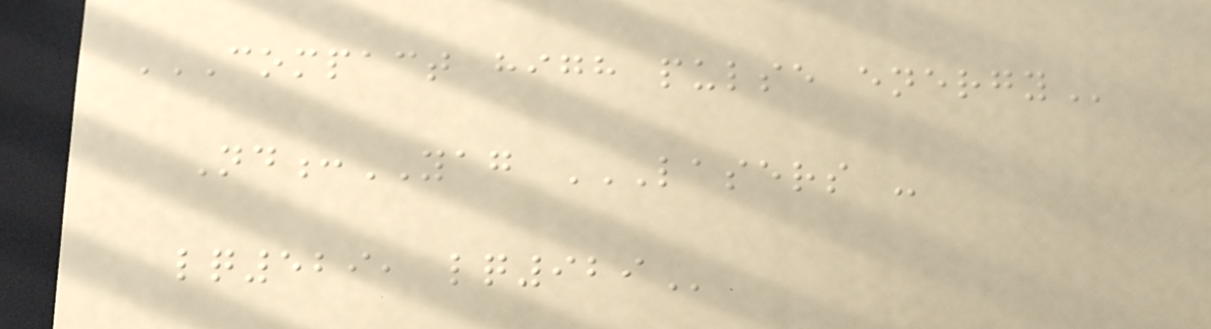COMPACT HIGH PULSE ENERGY
Nd:YAG LASERS -
LQ529, LQ929
